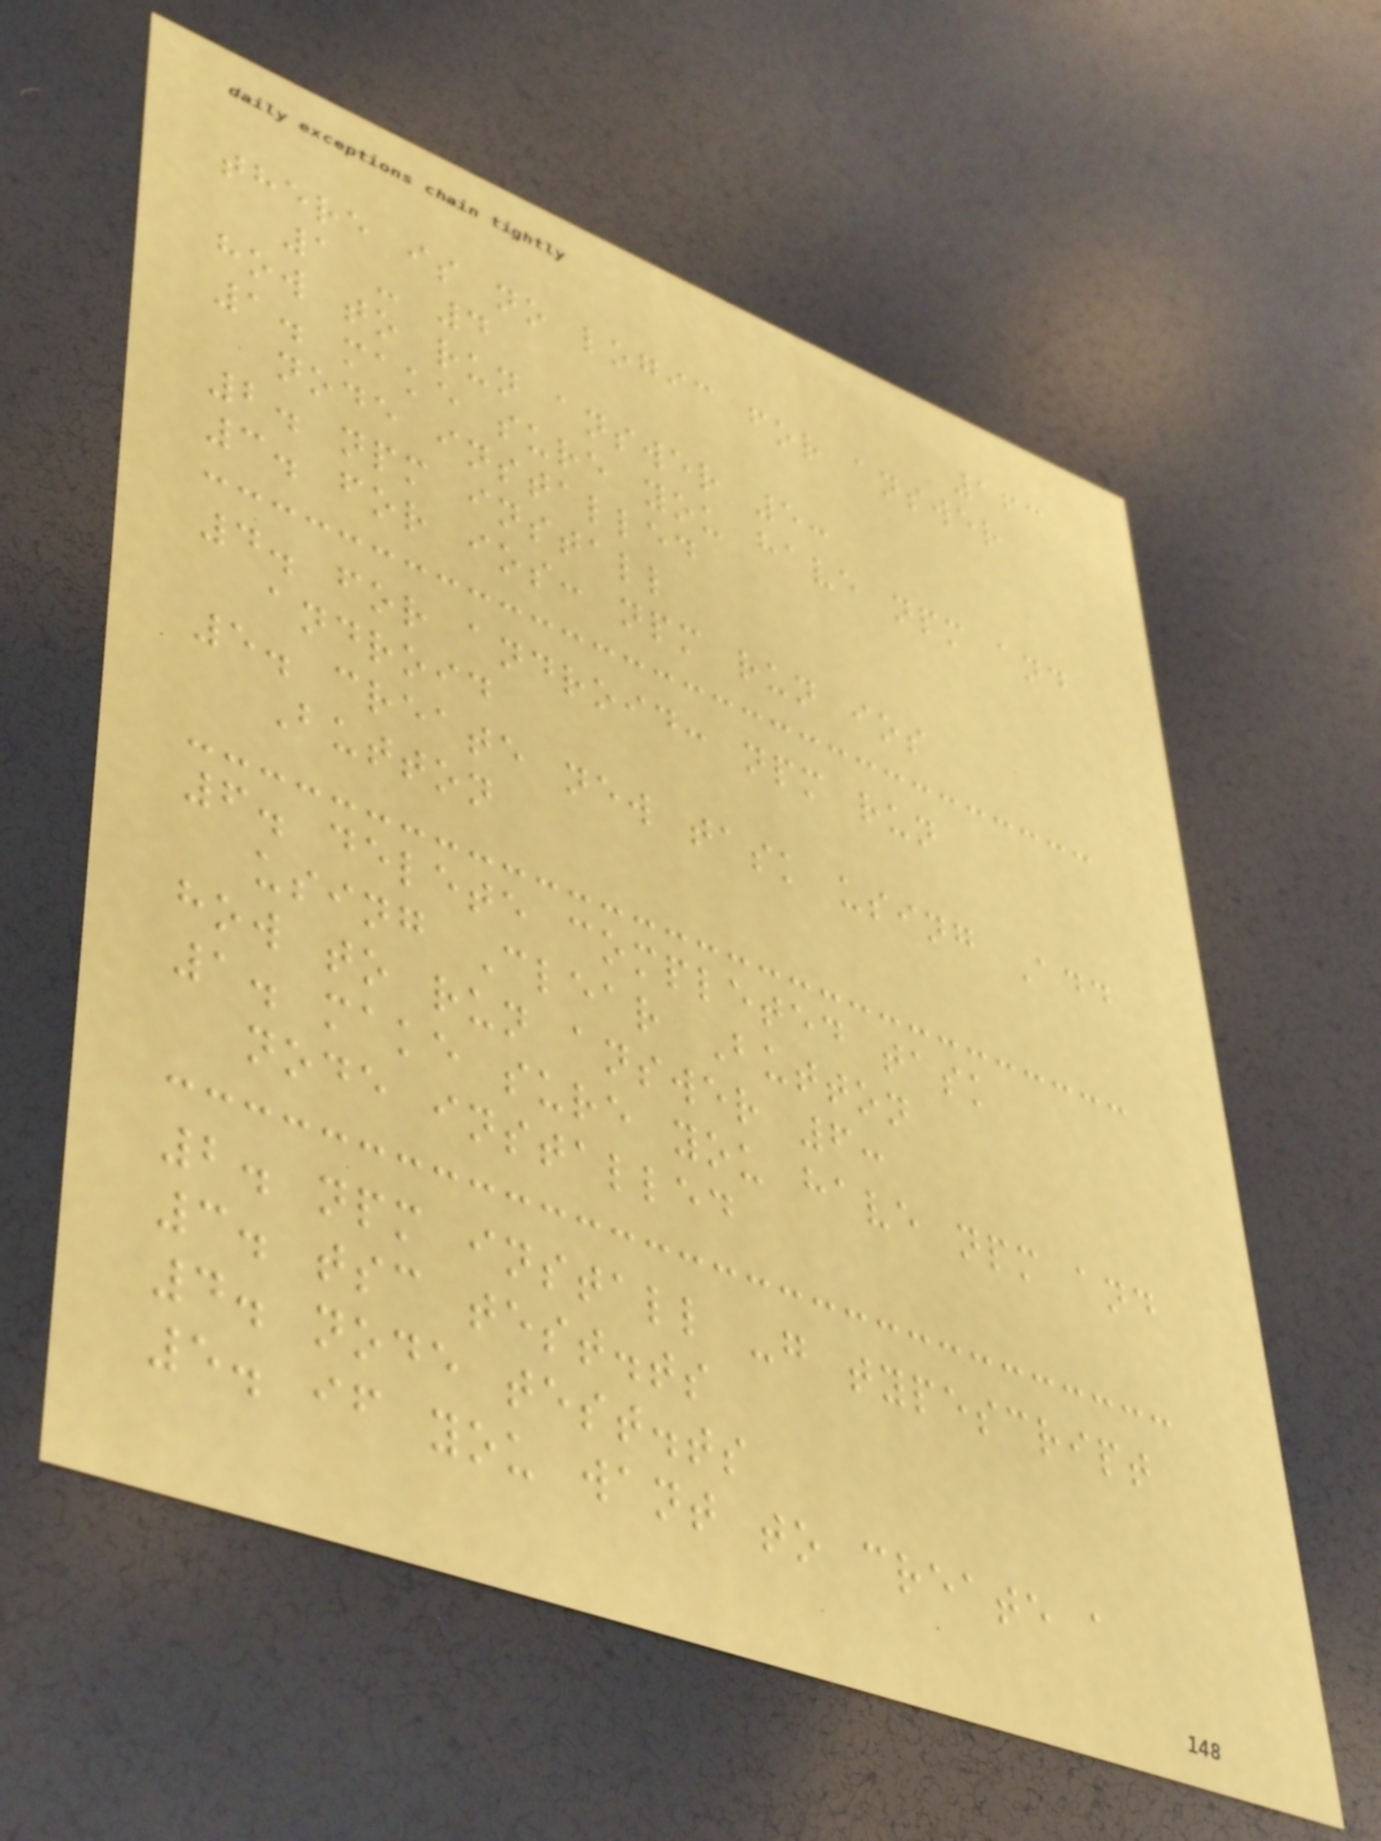163
there is no logic for answer
1 - 4
how to run answer 5:
1. make sure you have npm and
node installed
2. npm install
3. for ios: npm run ios
4. for android: npm run
android
5. create new task using Add
Button
6. delete completed task
using Clear Button
how to run answer 6:
1. make sure you have npm and
node installed
2. npm install -g typescript
3. tsc test.ts
4. node test.ts
5. if you want to create a
